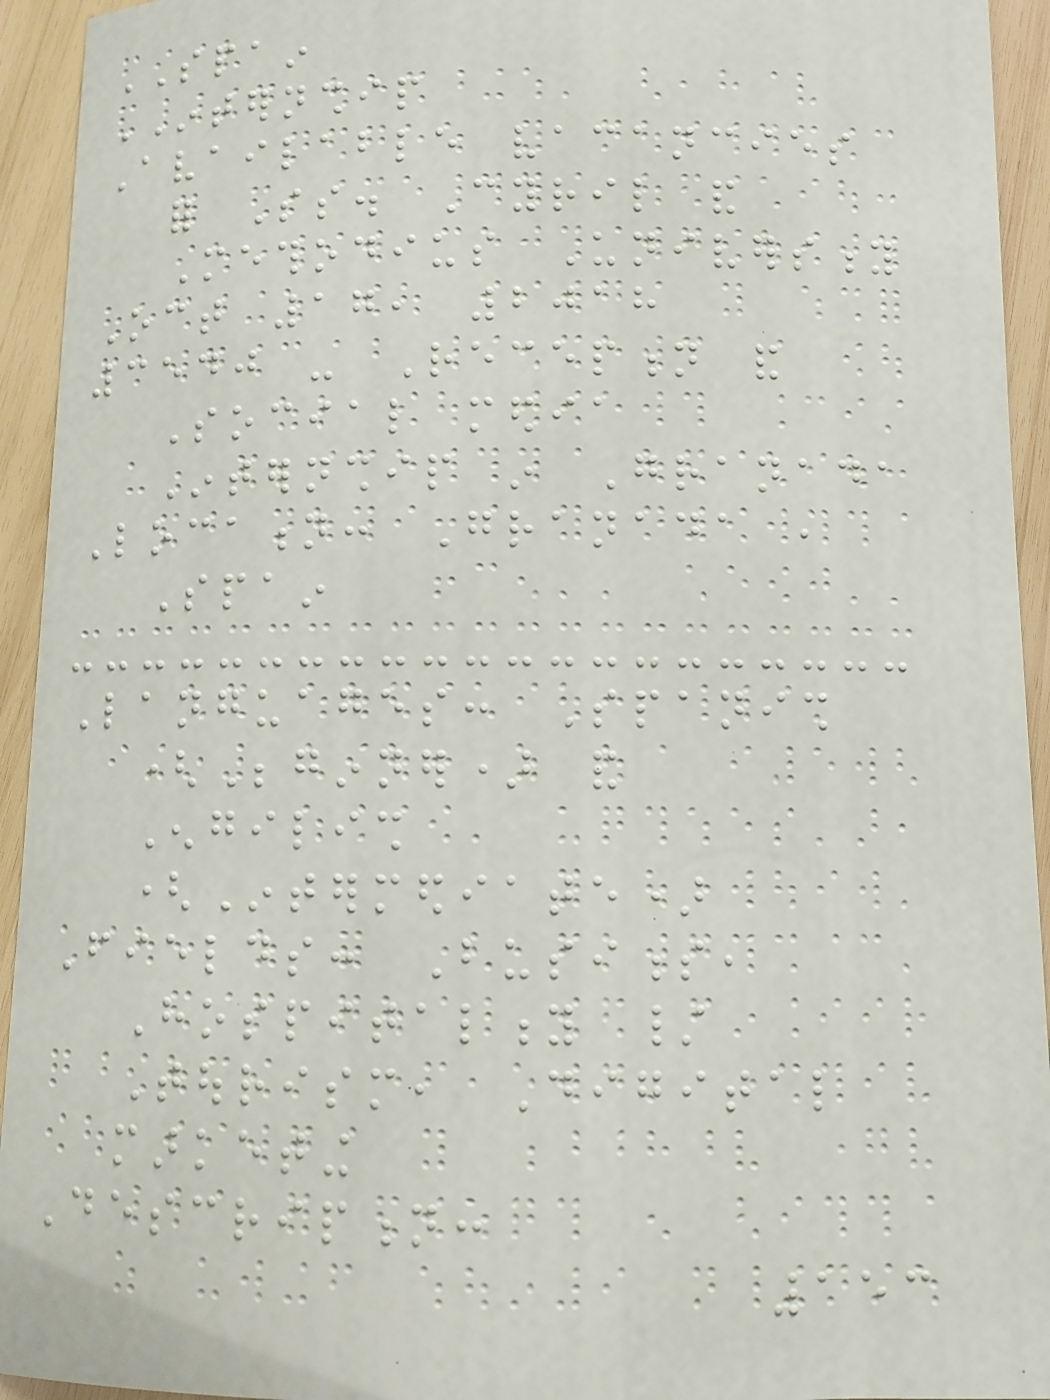SPAIN
INTERNSHIP
Available vacancies
for Ss. Cyril and
Methodius University
Oct 17, 2018
3540 - Reception and
Social media
Internship in Granada
Location: Granada ,
Spain
Languages: Spanish
(Beginner) and
Engilish
(Intermediate)
Fields: Business,
Hospitality /
Tourism, Digital
marketing
Description:
153
